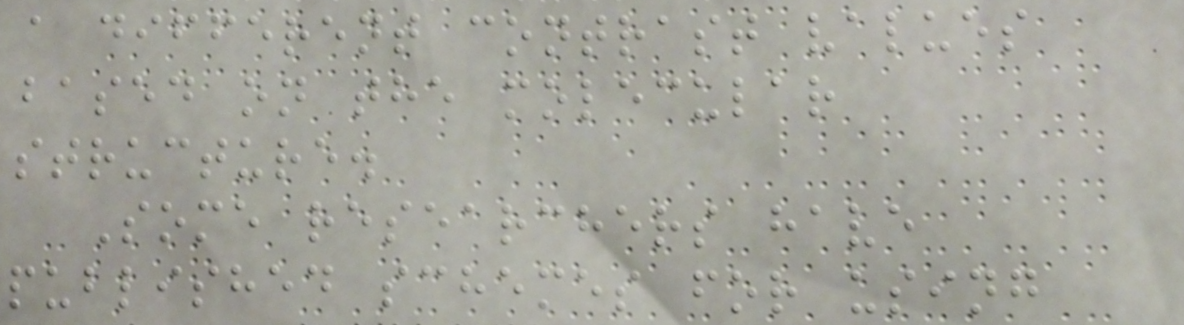a different contrast values
based on the molecular
structure.
Some researchers have
published schemes for using
